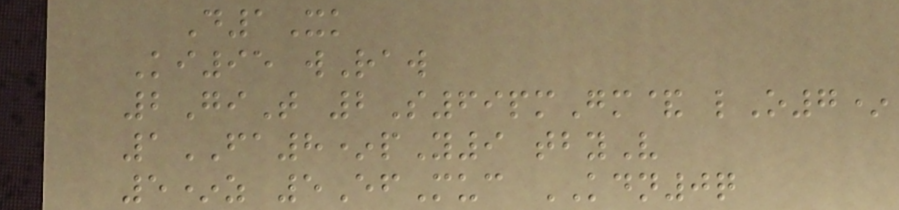D1Xk
Ki95 wRaw
2GiT 2S69pmGm& lO7*
1FA8*pY9 tbyV
5*z 5EfMuc KDN0q
